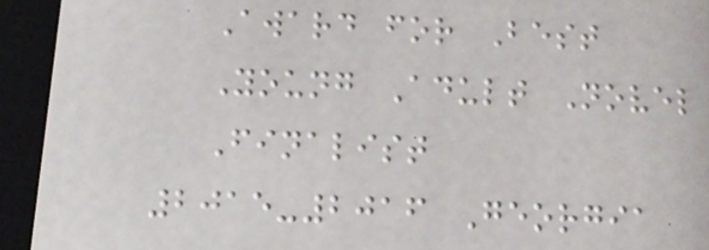Award for Best
Young Adult Novel
Finalist
2015-2016 Georgia
